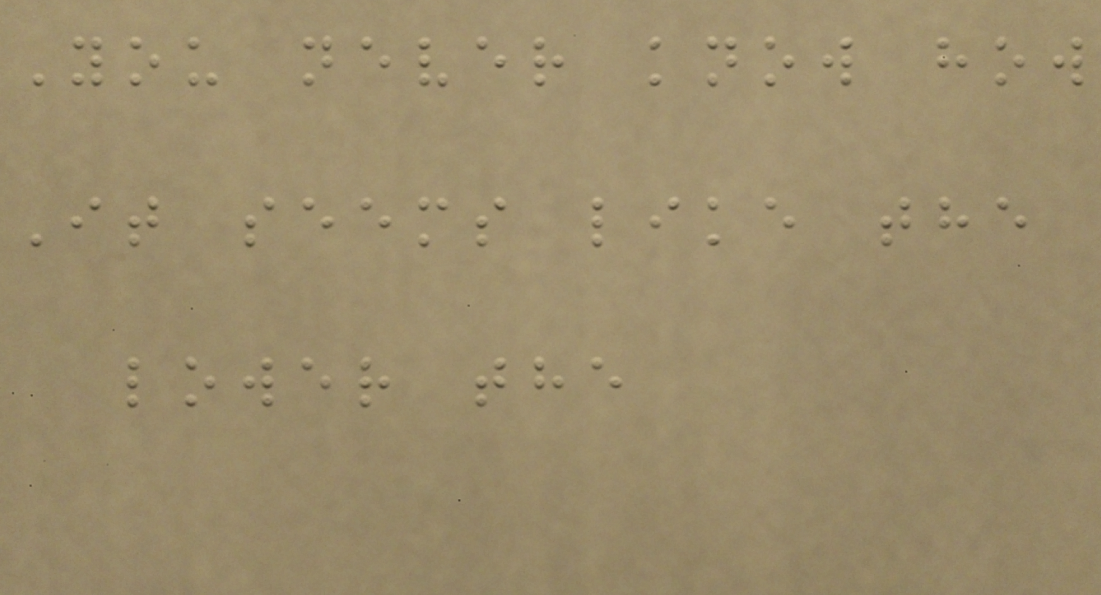You never know how
It seems like the
lower the
